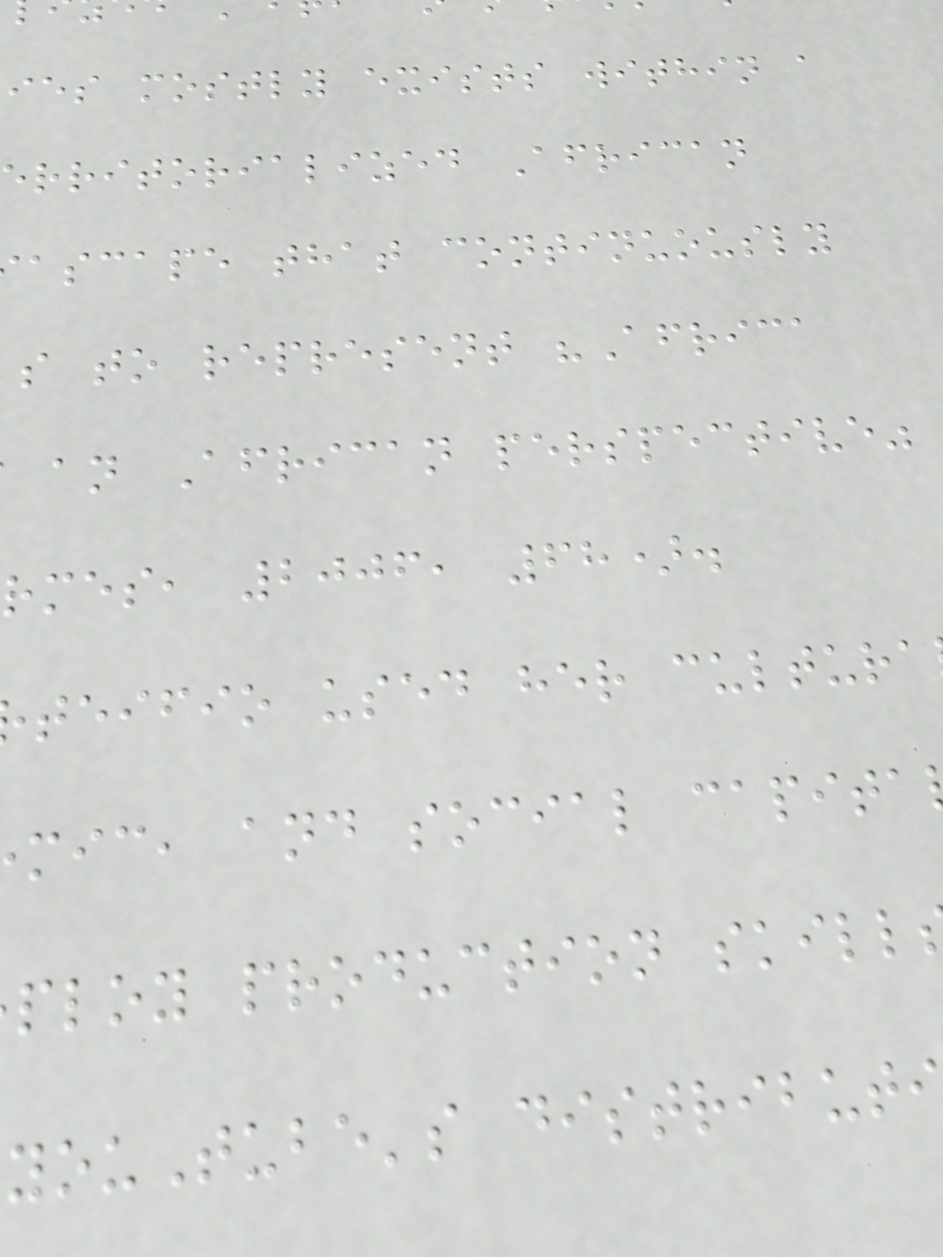ies mostly exists within a
rritorialized African
ascape that continuously
s to represent "Africa
an African perspective"
rmes, 2006, 68).
teifio used her cultura
mic, and social capita
ploy production skill
ouTube's distribut
